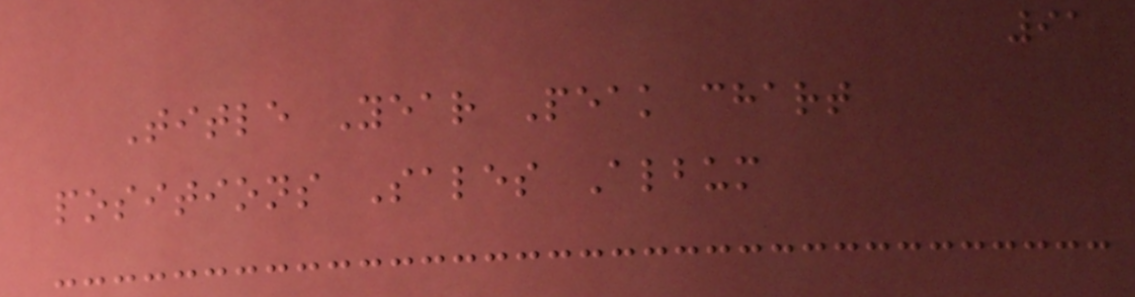91
Title Year Peak chart
positions Sales Album
